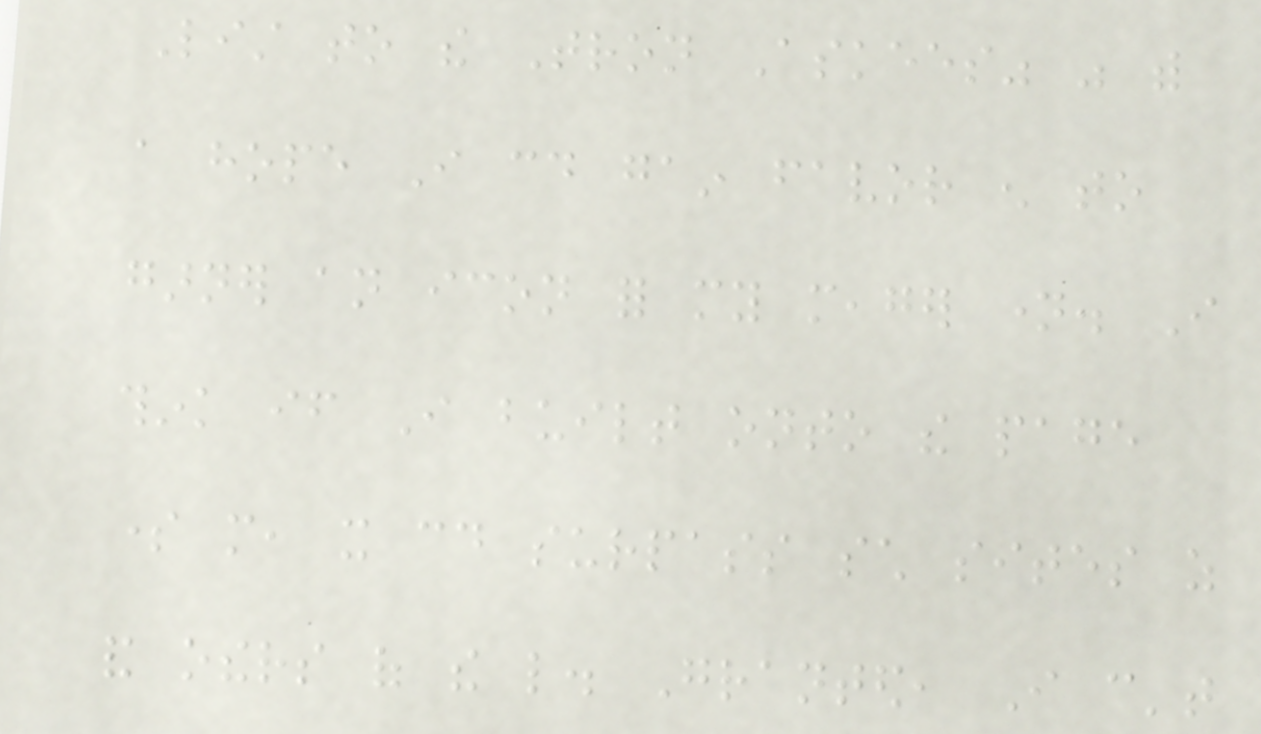List to the Tron Askees" was with
a hope I could gain favor enough to
garner an icon for my meager name. I
think if I built onto the page
some more, it could surpass such sites as
and others of the like. Granted, I can't
